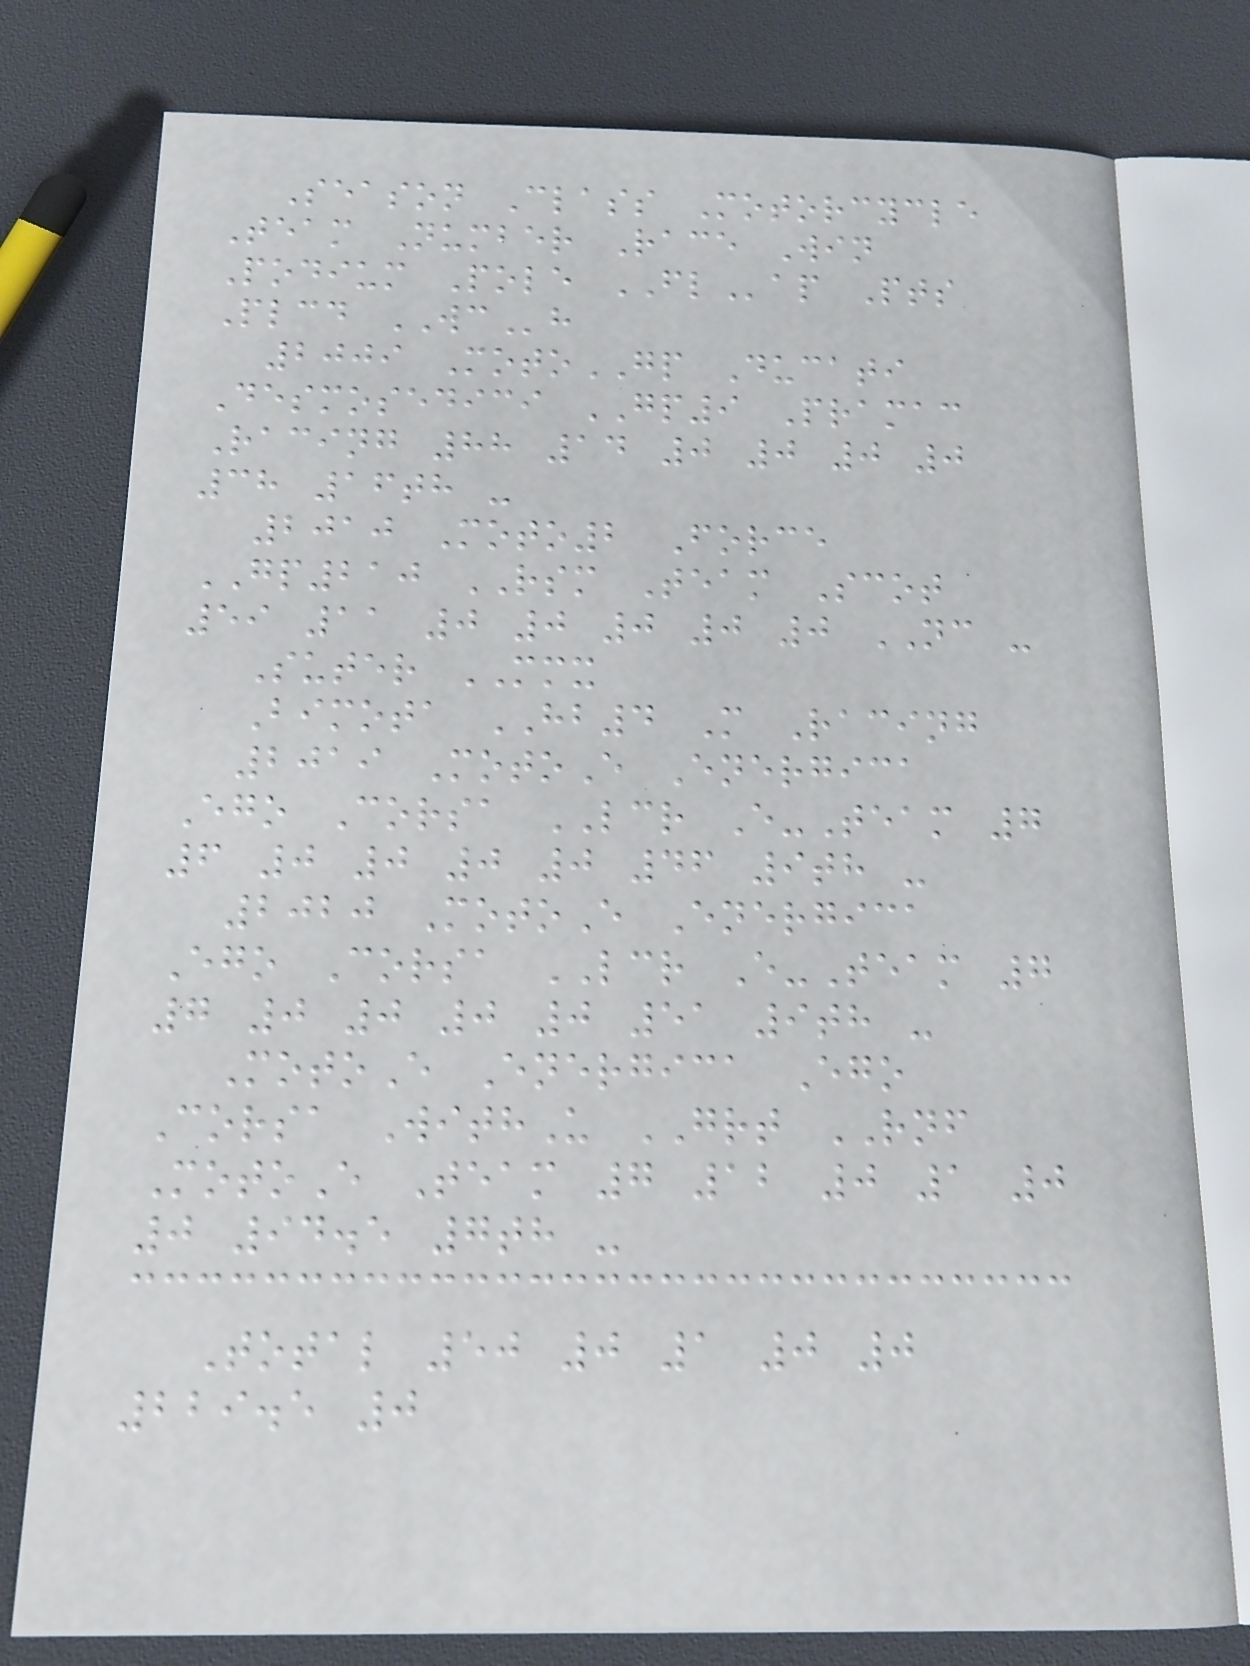Season Class Motorcycle
Team Number Race Win
Podium Pole FLap Pts
Plcd WCh
2009 MotoGP Ducati
Desmosedici GP9 Pramac
Racing 88 14 0 0 0 0
38 16th -
2010 Moto2 Force
GP210 RSM Team Scot
59 11 0 0 0 0 0 NC -
Suter MMX
Bimota HB4 M Racing
2019 MotoE Energica
Ego Corsa LCR E-Team 7
6 0 0 0 0 46 9th -
2020 MotoE Energica
Ego Corsa LCR E-Team 7
7 0 0 0 0 51 9th -
MotoE Energica Ego
Corsa WithU GRT RNF
MotoE Team 7 12 0 1 0
0 94.5 7th -
Total 50 0 1 0 0
229.5 0
